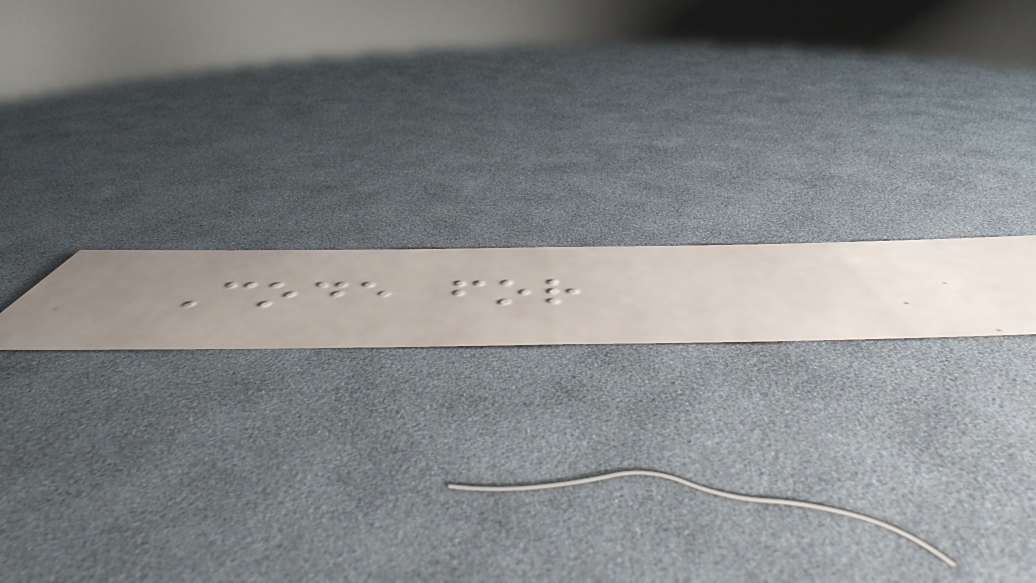Code for
